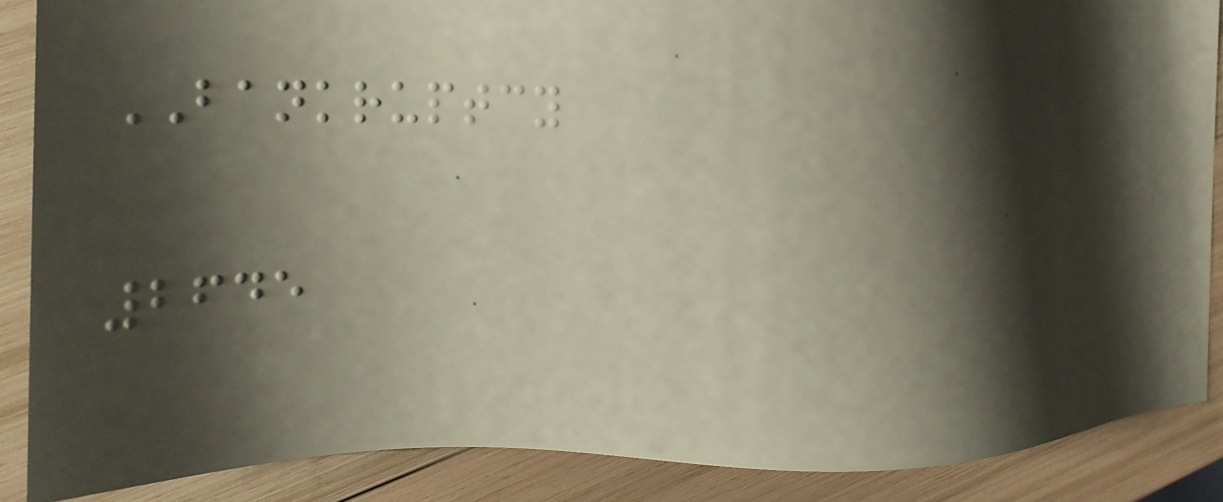BANKRUPTCY
2645
